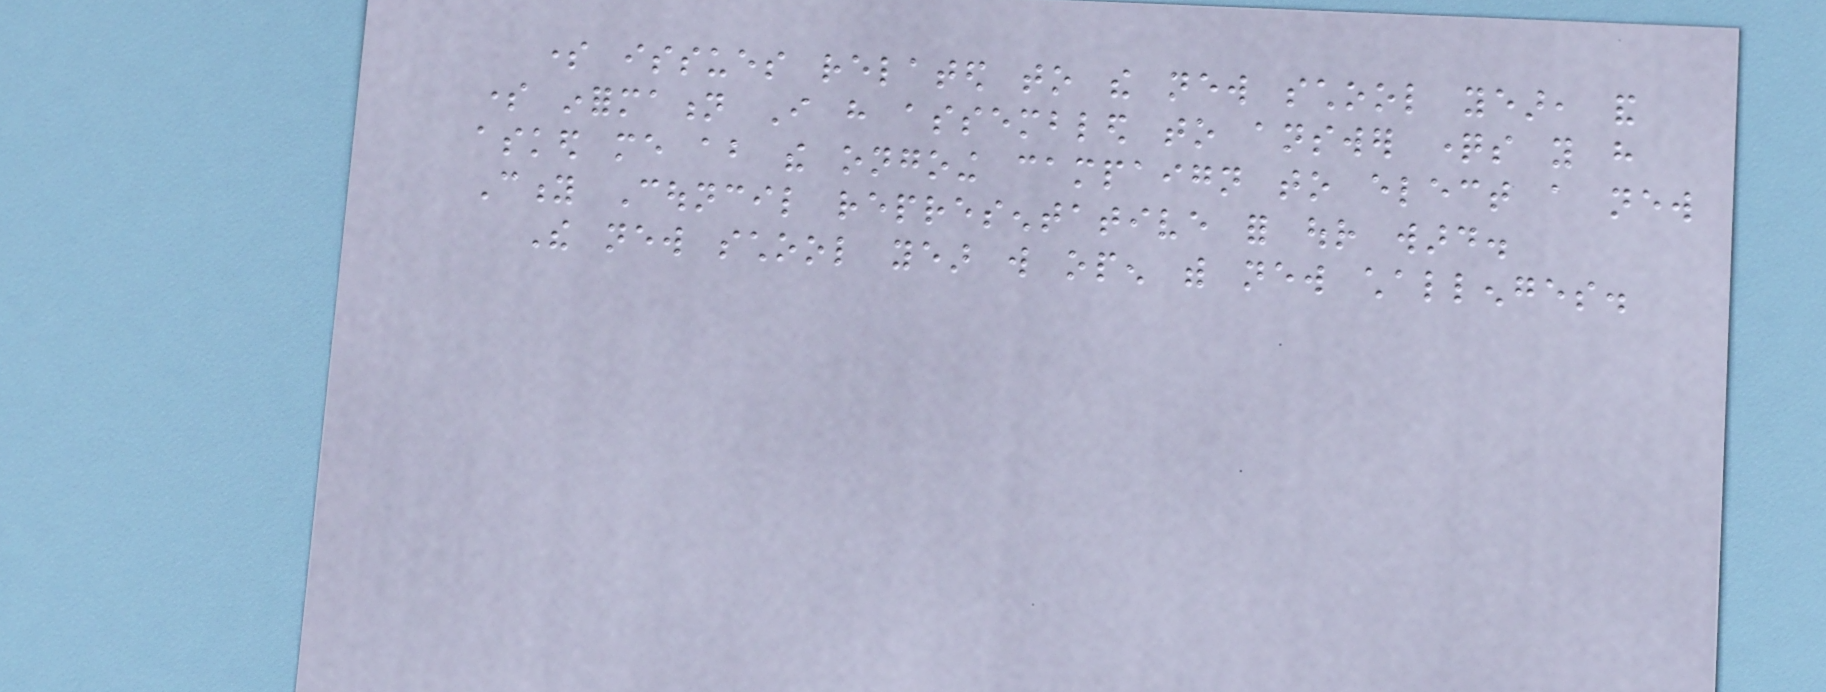some issues related to the new school year, and
some information I have assembled to answer questions you have
asked me about the ongoing campaign to elect a new
City Council representative for our ward.
The new school year will open with new challenges.
